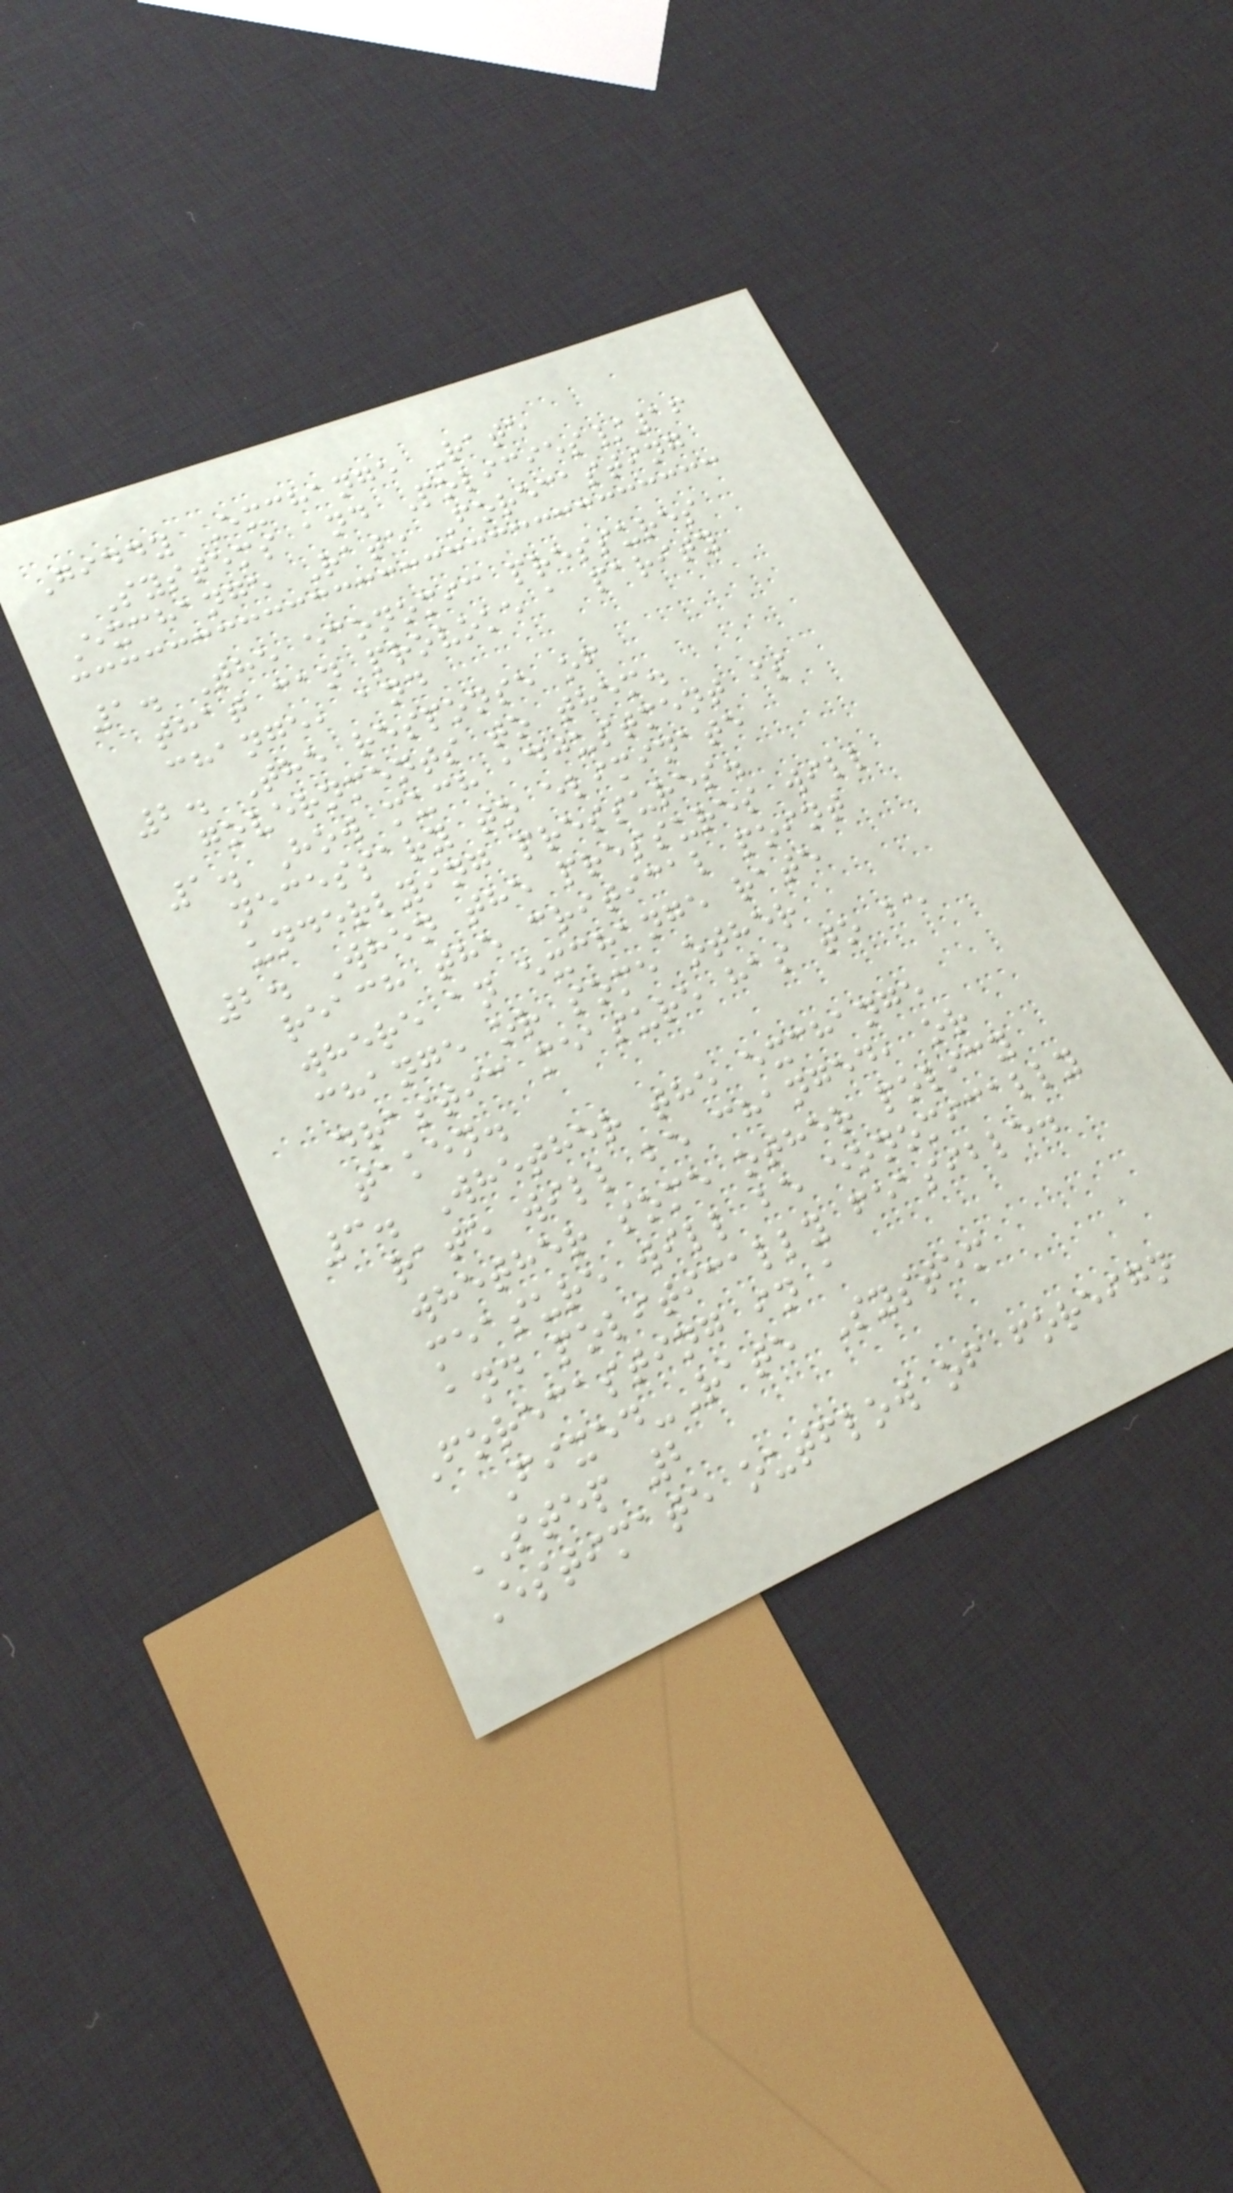Giddy Exchange Rate
Systems and Policies/16
Exchange Rate Forecasting
1. The economic pressures
that can provoke a parity
change, and
2. The response of
governments to them.
1. How much adjustment is
necessary to eliminate
underlying pressures.
2. When the pressures will
reach the critical point
where an exchange rate
change or some other
drastic measure has to be
taken.
3. Whether the exchange
rate will be changed, or
whether some other policy
measure will be eonomically
and politically feasible.
Forecasting in a
Fixed-Rate System
STEP 2
Estimate outflow of foreign
